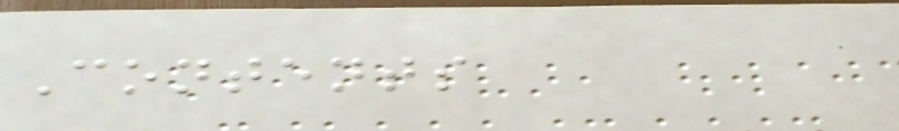Contents
